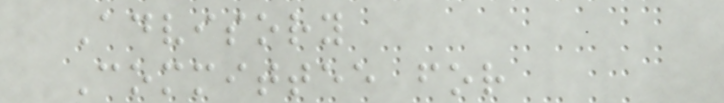Advisory
Committee for
